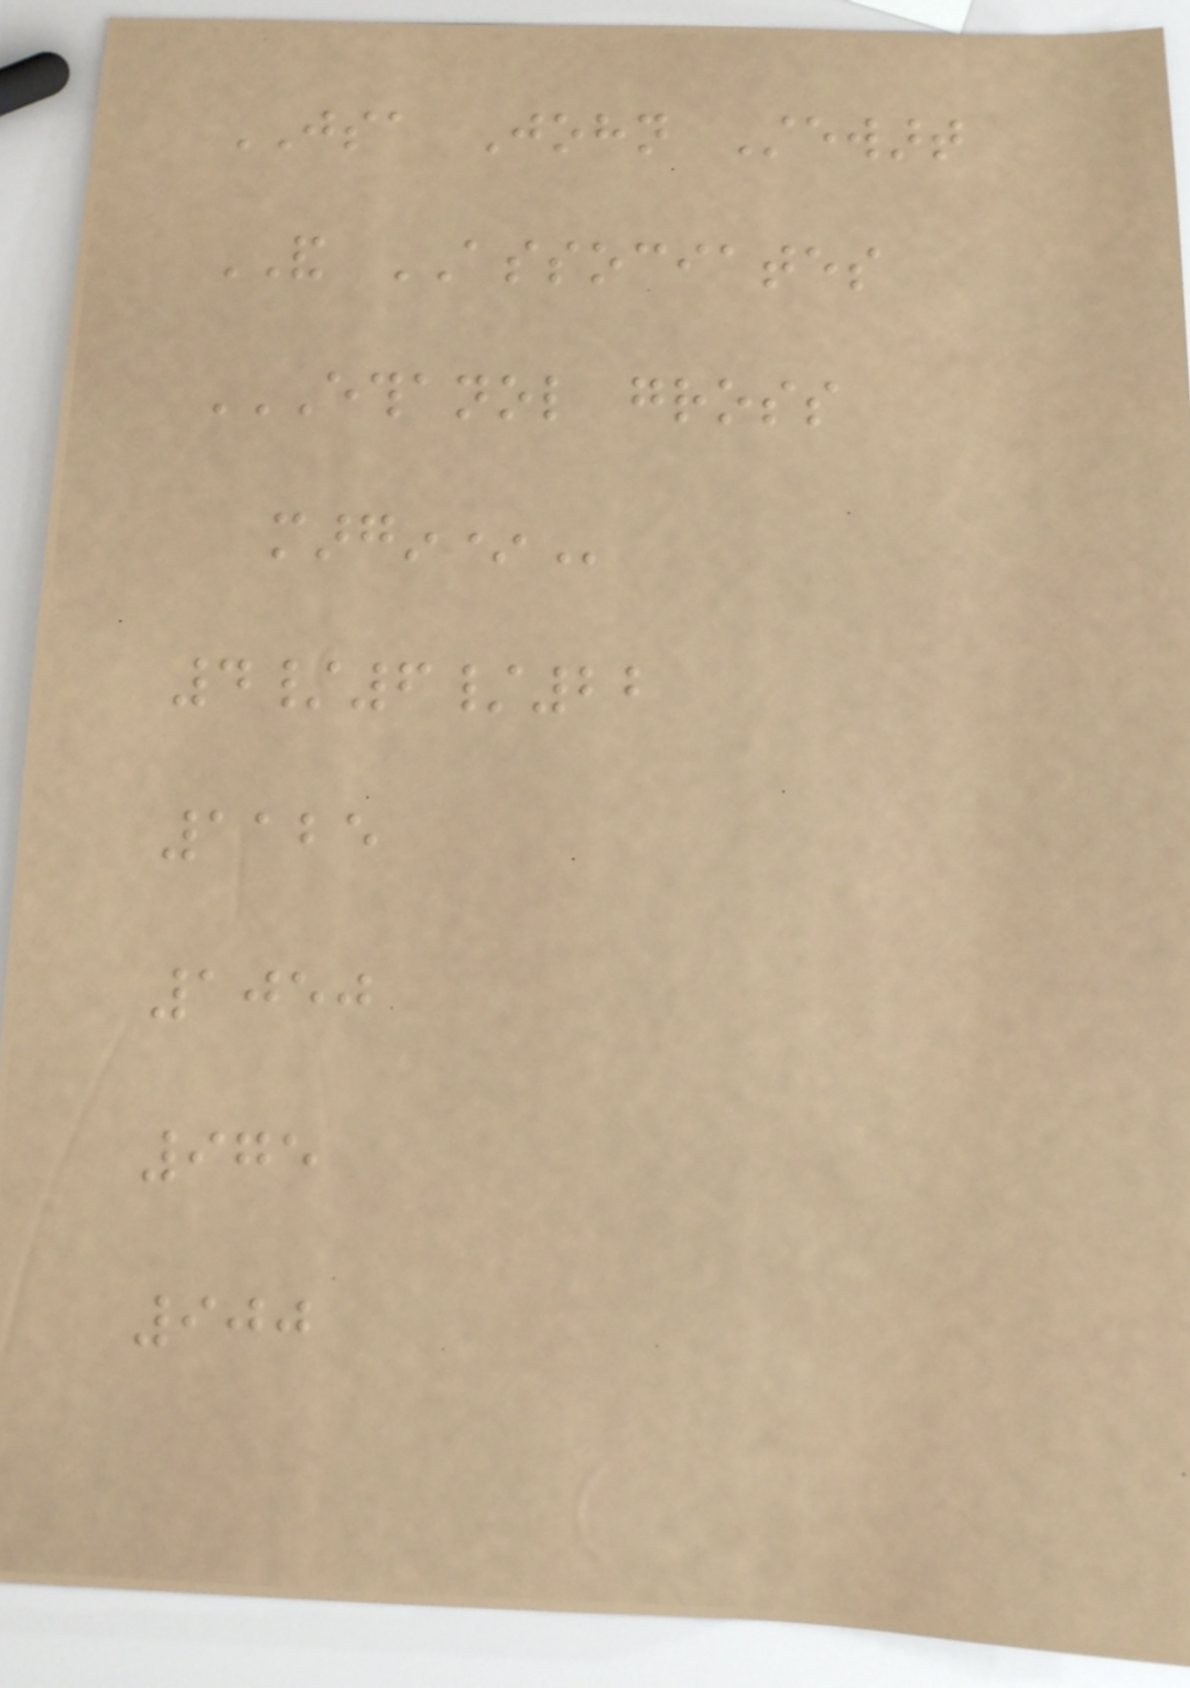JSA John Stewart
AND ASSOCIATES
ETHANOL GROSS
MARGIN*
4/6/22
1125
1050
975
900
